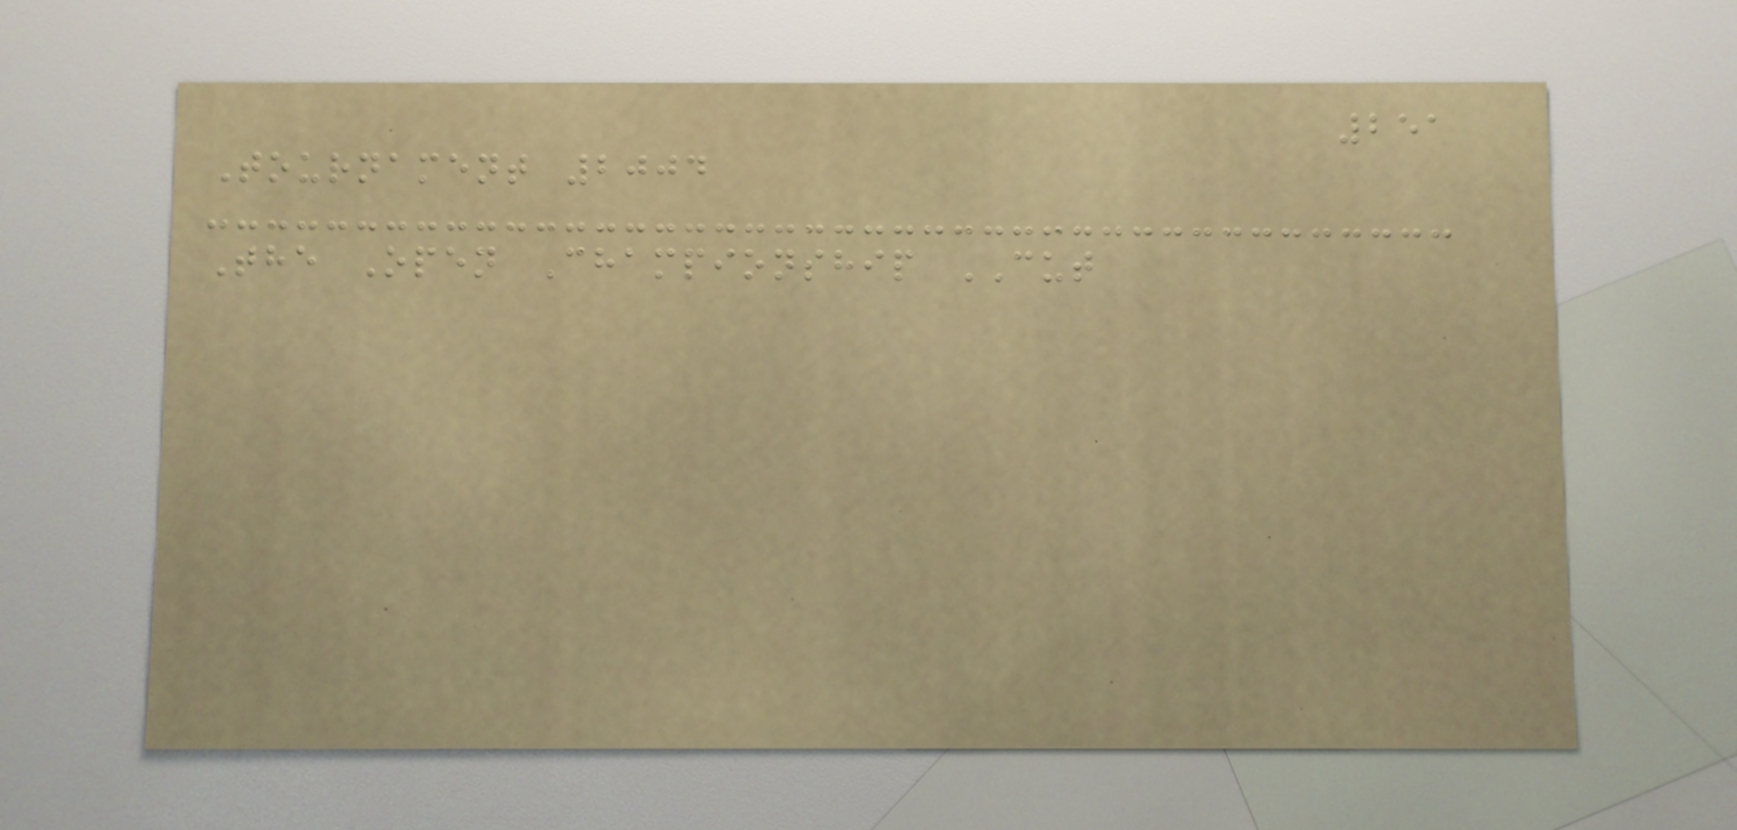251
Tournament 2004
The Open Championship CUT
